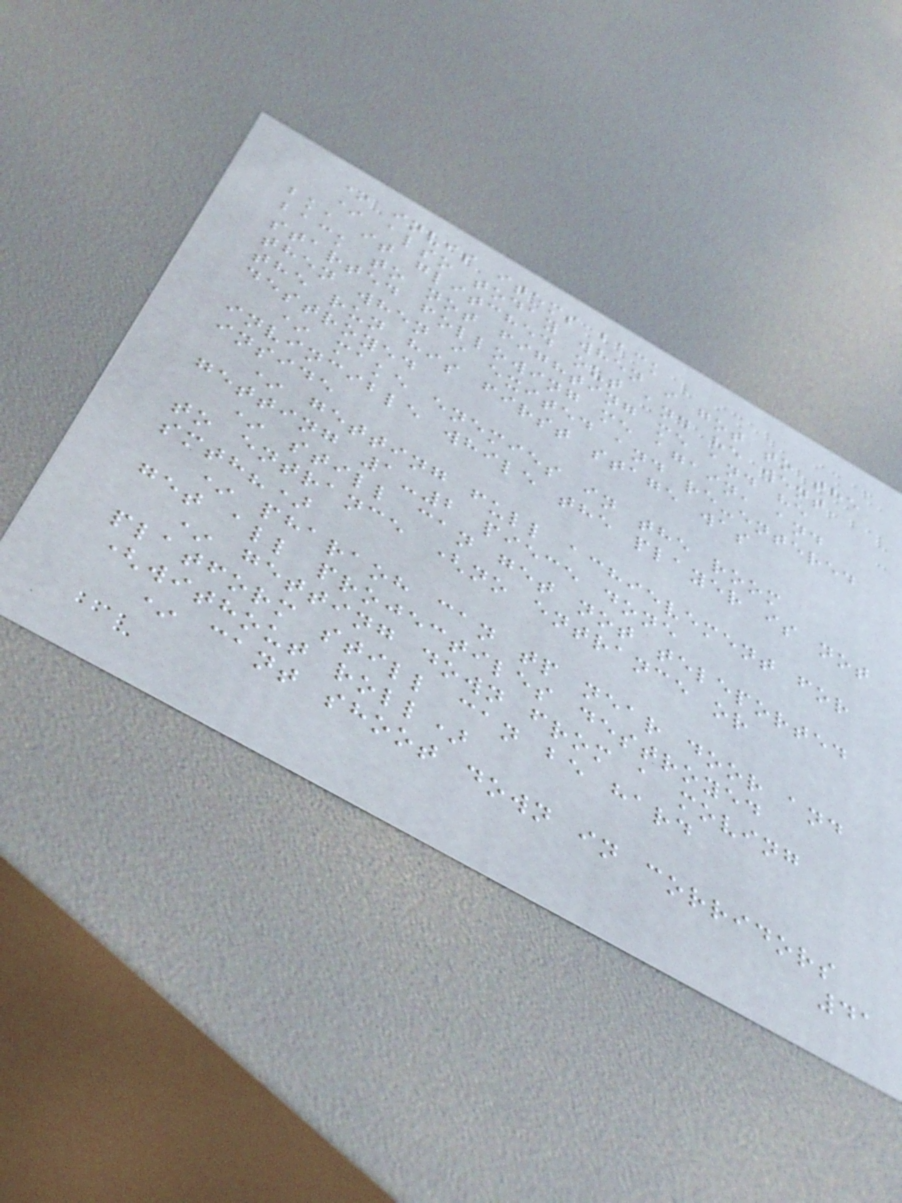* invis items back
* also today when i got to the
bk, it glitched out and he went
back to not fighting me and he
started following me again, and
then when i exited and re-entered
the run his first stage was
destroyed
* make enemies in the room
invincible while the player is not
inside
* getting full achievement for
getting 1-2 piece done
* still can get not teleported
to entrance (no entrance or
smth?)
* pharaoh can tp near door and
get all projectiles destroyed
* getting down from a moving
platform still can be hard
(without roll)
* cant shoot down in corridors
41
